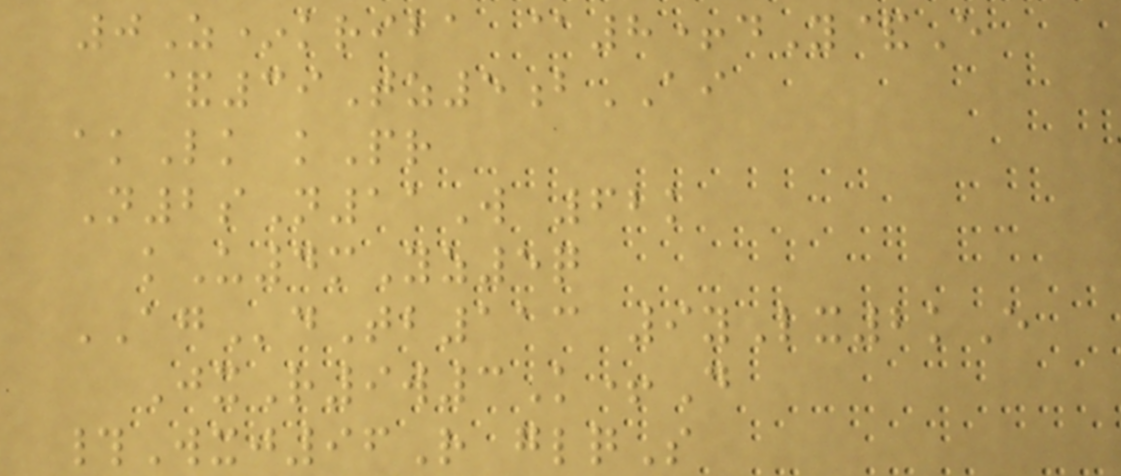0Z*kriba @8+dY&E
&39Tz5bAI
akLk kPr
N2sN11W 62k
kU4mYz5q
AGdTb113 9yLx2kE
JxR9w3K+D
#Wxj96R glqS
